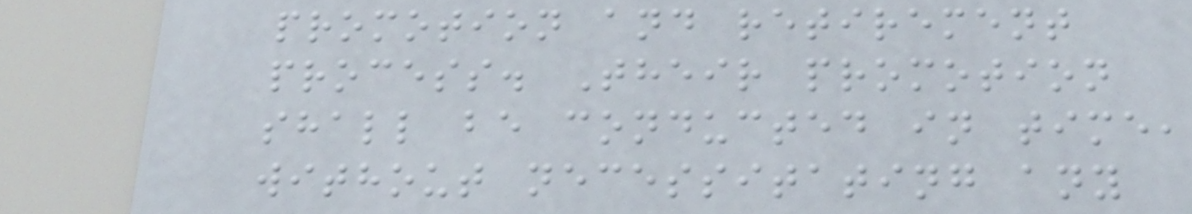promotion and retirement
process. Their promotion
shall be conducted in time,
without necessitating any
